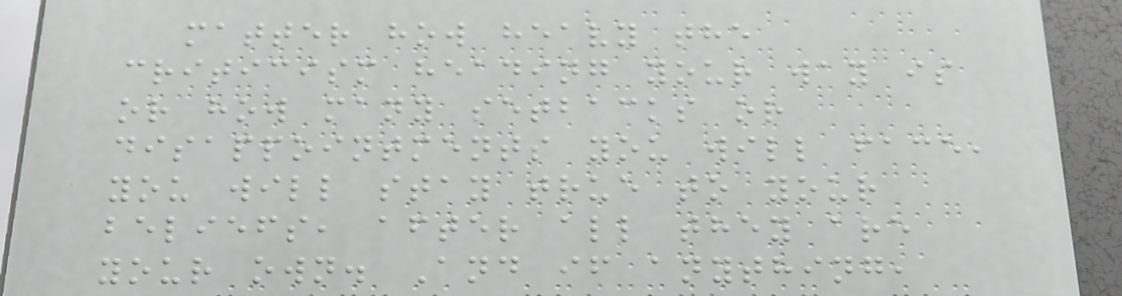matter how heavy the
criticism heading your way is
or how many setbacks or
disappointments you will face,
you will stay true to your
beliefs, after all they are
your own. And if anything,
